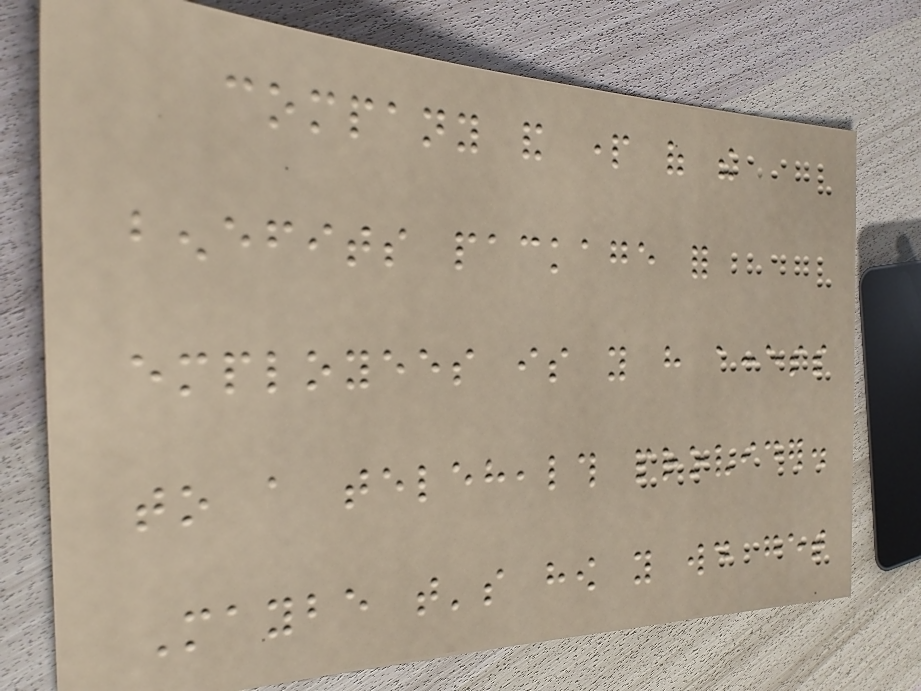company and part of the
benefits package for
employees is you have access
to a telehealth provider.
Maybe that's how you would get
